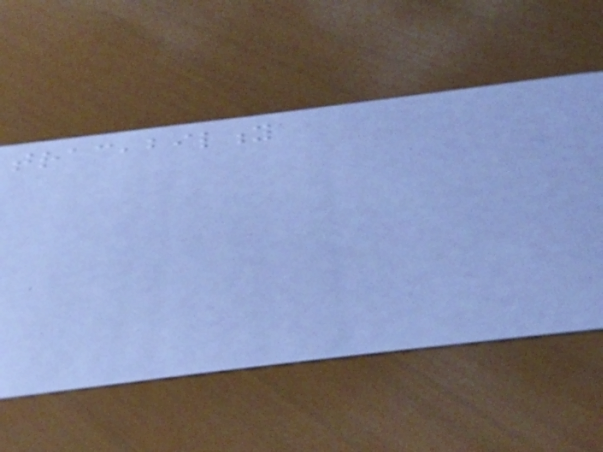traceability
